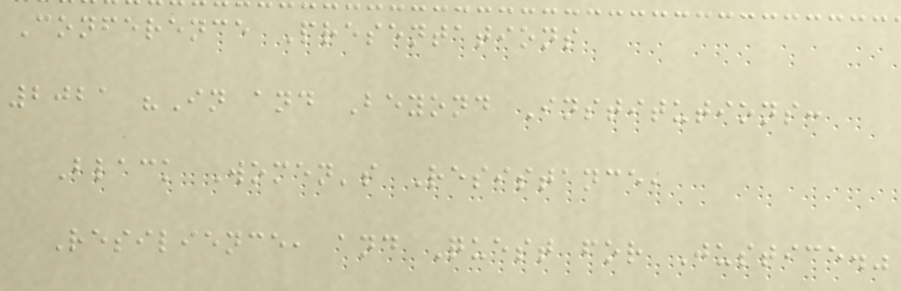Conference Presentations
2021 "In and Beyond Institutions:
Black Women's Resistance,
Resilience, and Quest for Justice."
